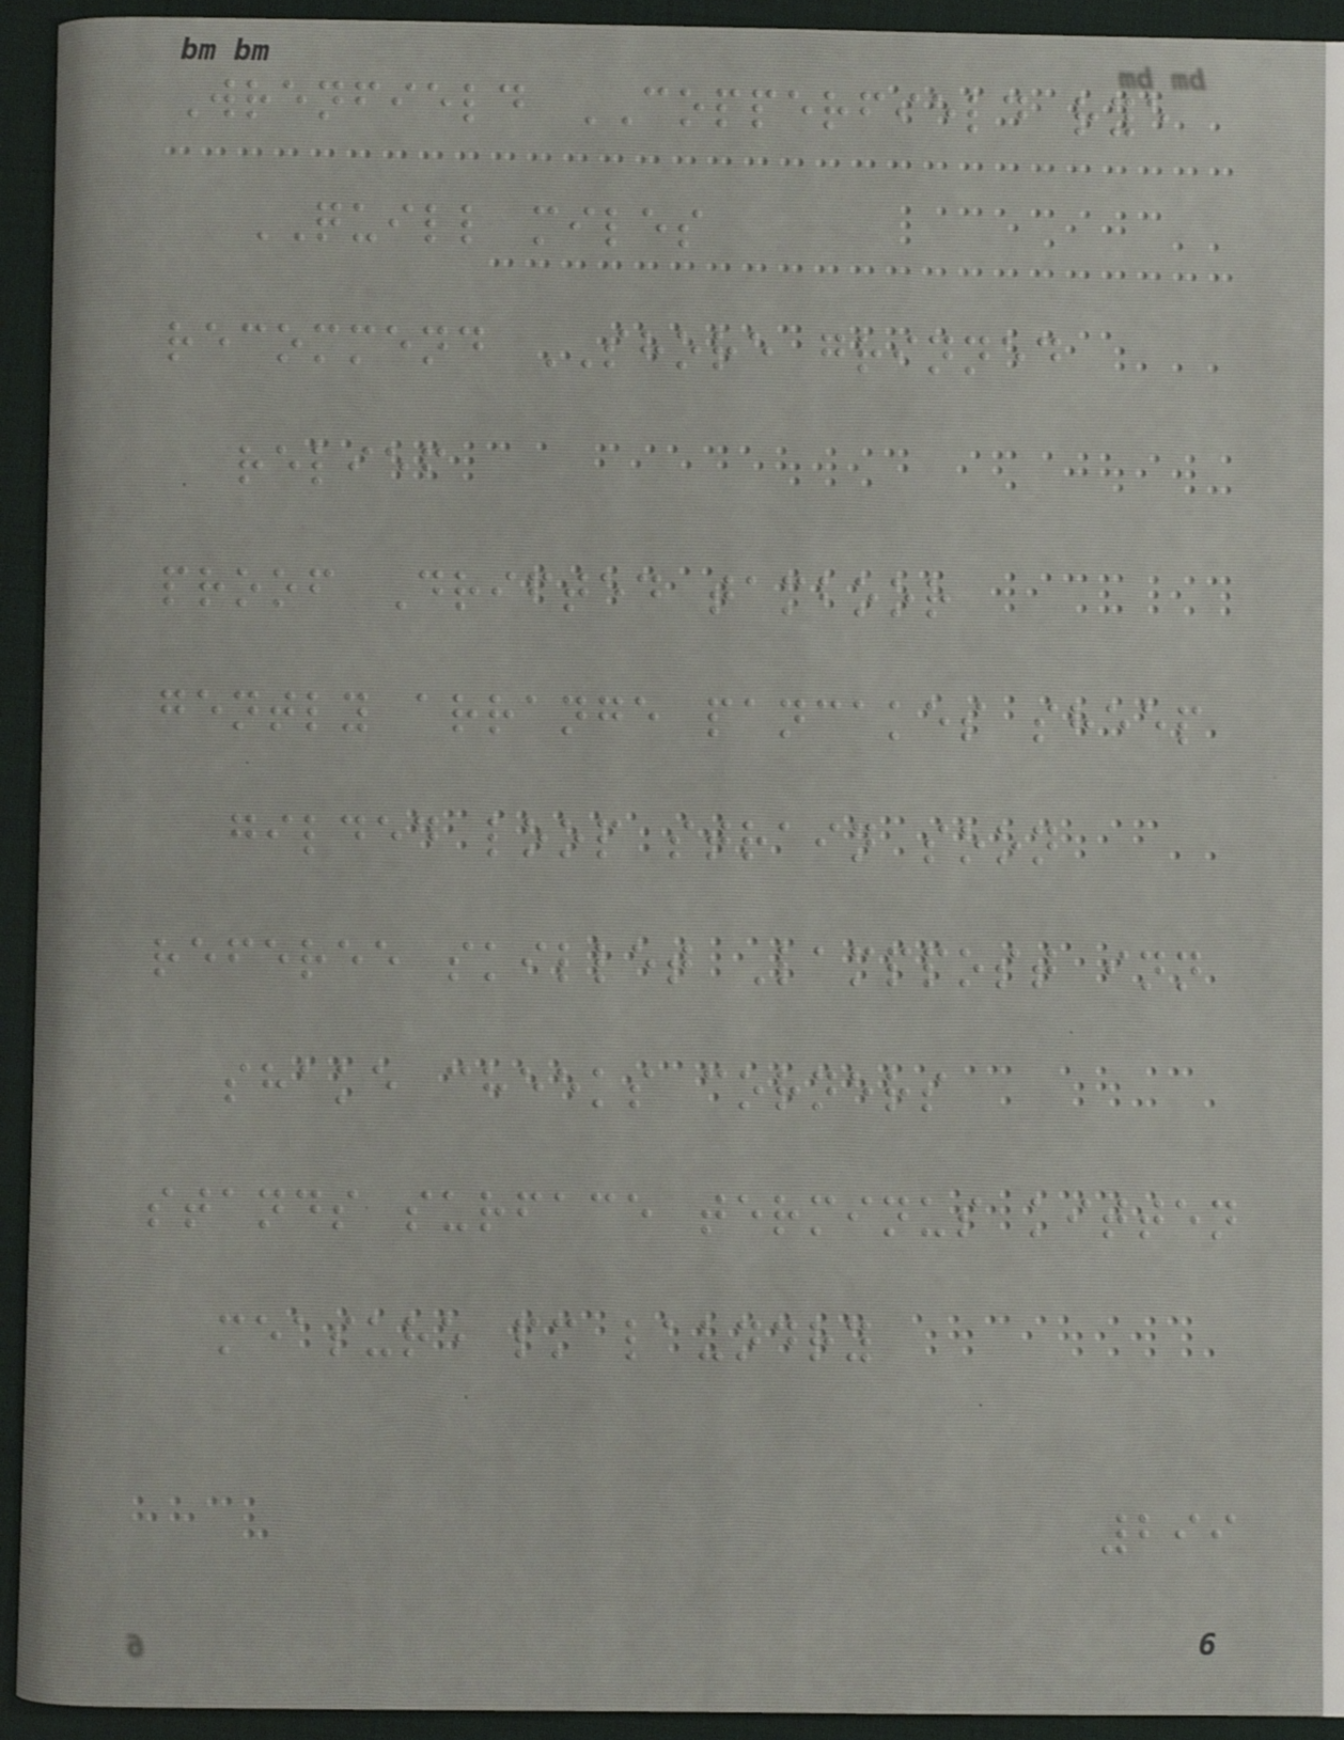Wrenfield COPPERFIELD rye
QUILL miles
recommend SHORE grinned
relief
proof Drifted tamboor
gently arrange pancakes sheep
gilded loop strain soon
referee skillet Lamppost inn
shake cheeks corners
stands surface terminus kitten
measure pm laundry
299
